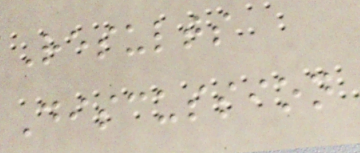Results
Discussion
